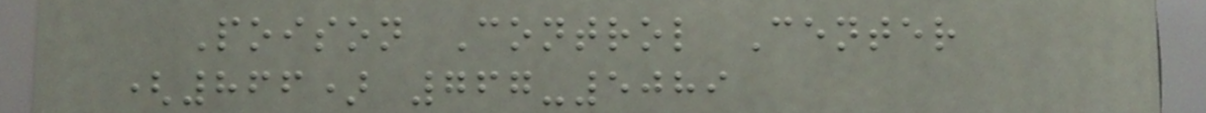Poison Control Center
(866) 767-5089
